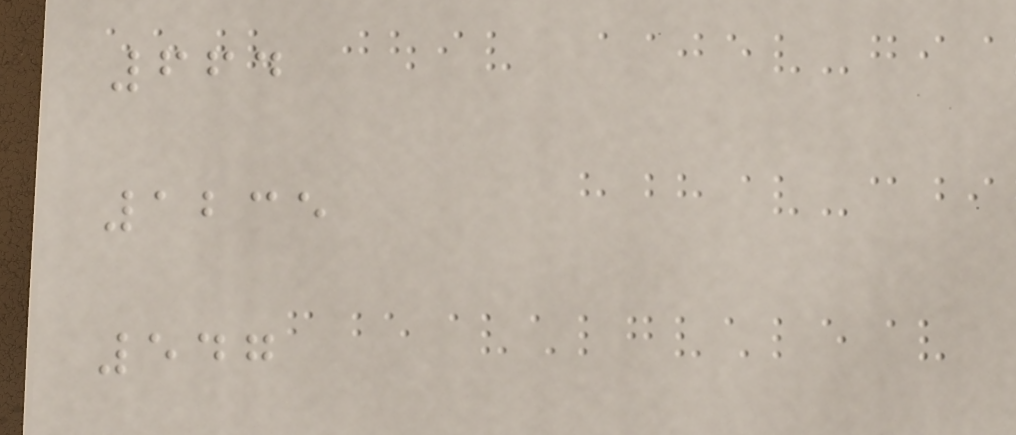664
1235
547
